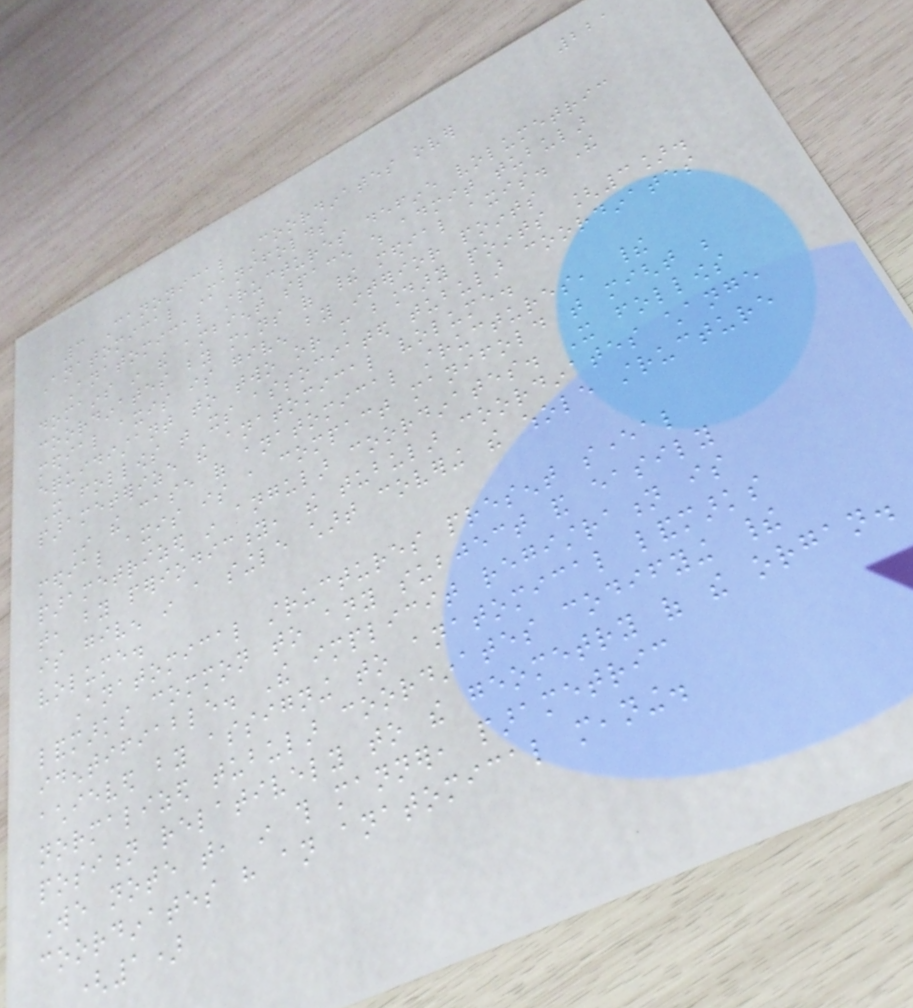221
3 Canonical Coordinates over
Anatomical Manifolds
Anatomical structures define volumetric
domains in the ambient space which admit tubular
coordinates by means of their medial axis. The
medial axis is given by interior points
equidistant to two or more boundary points [3].
It follows that its associated tubular coordinates
parameterize the anatomical volume.
In the case of anatomical structures, their
medial axis is a compact manifold that might be
parametrized in angular coordinates. It follows
that, by periodicity, the tubular coordinates change
is given in a single chart covering the whole structure
volume.
Anatomical structures present several
landmarks common to any subject and easily
identifiable. The implicit registration is
achieved by assigning to anatomical landmarks
normalized tubular coordinates codifying their
position relatively to the geometry of the organ.
We note that, in this manner, parametric
coordinates have an anatomical meaning.
(1)
